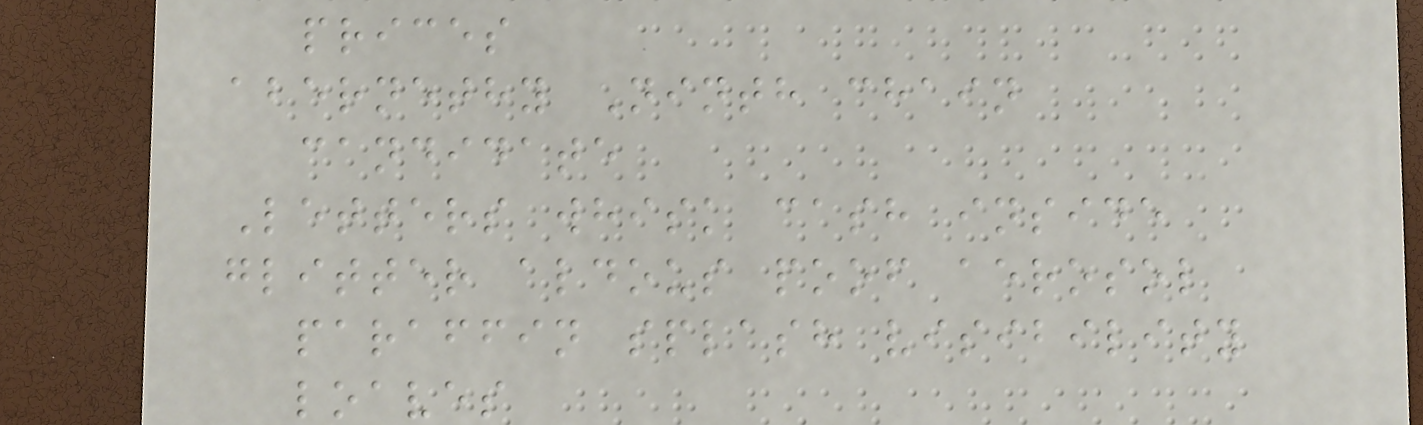prices
abernethy Ninth chain
candidate
Letters whisk cash inside
glitter aldous poof aerosol
paraffin splash visibility
loaves
